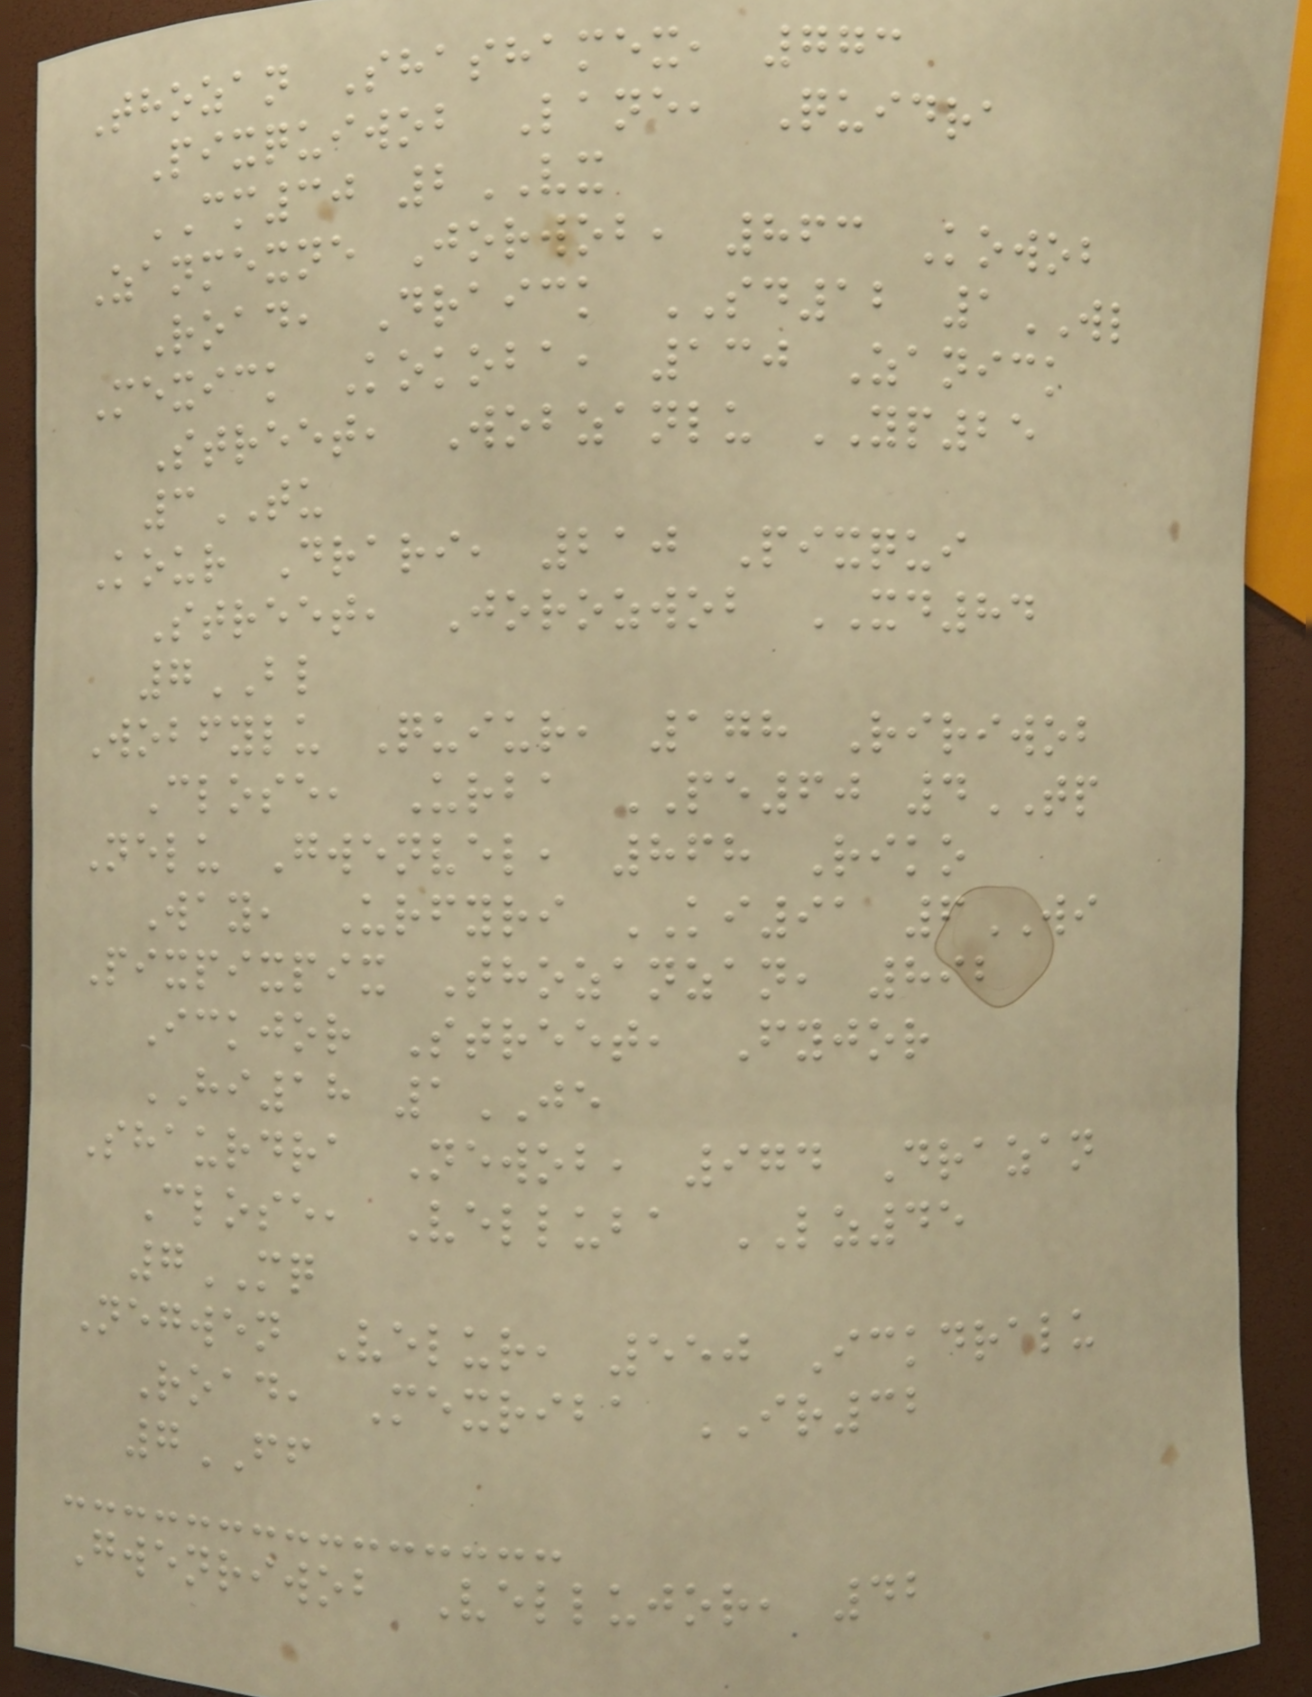Thozan Shashamex, 773
Pixquiwob Lane, Quidra
CM30 2VX
Zanmexne Jorwob, 863 Kowob
Road, Draick SD12 1WL
Mexick Kokoba, 130 Zanick
Street, Wobzanlu YP25
3TU
Kour Drari, 210 Pixqui
Street, Jorozwob XD84
7BL
Wobfylu Quiur, 178 Ririwob
Close, Urba PE60 4TP
Nelu Gwenvel, 868 Riko
Way, Urfyri KI91 6WI
Pixpixpix Thozanzan, 892
Ickjor Street, Fyjor
HI18 1JE
Shaurdra Newob, 974 Drazan
Close, Velluba LZ45
7MQ
Negwen Velur, 550 Ickdralu
Road, Mexriba IR32
7FF
Gwenriwob Vellujor, 42
